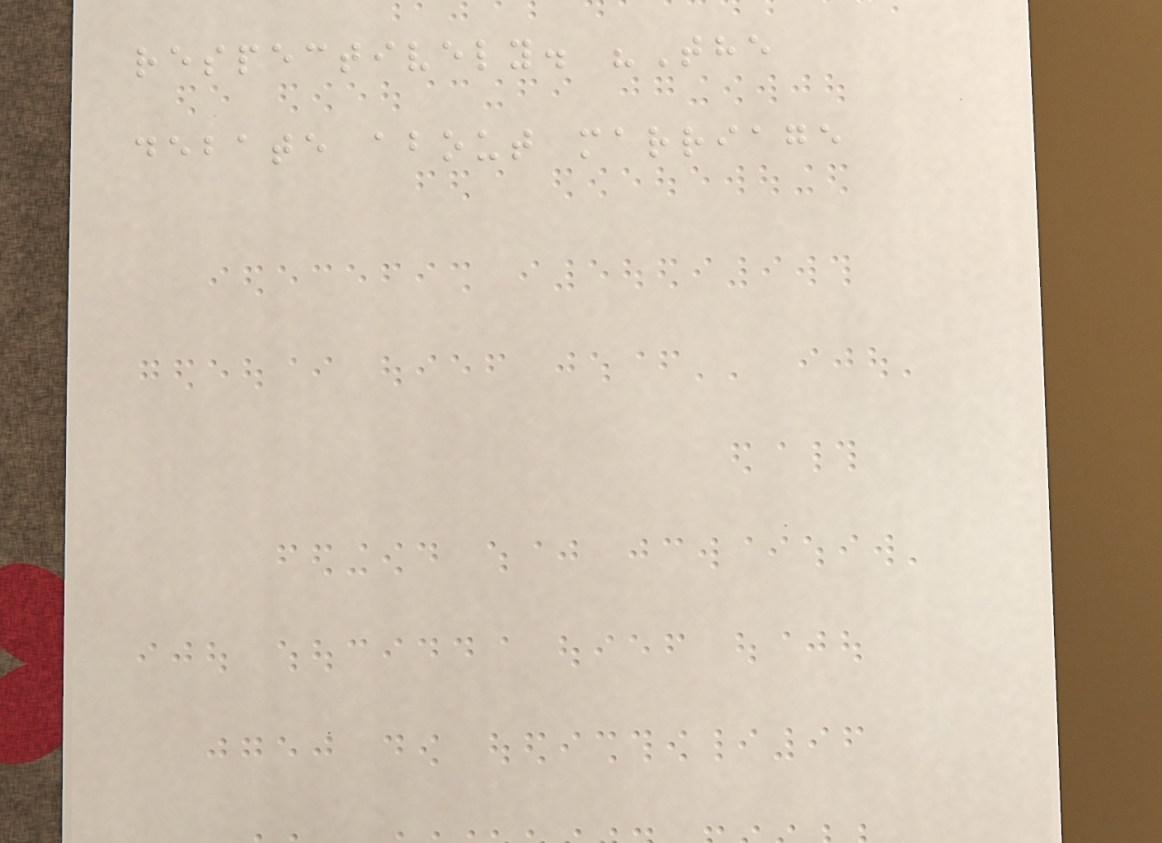respectively. "The
debate about marriage
